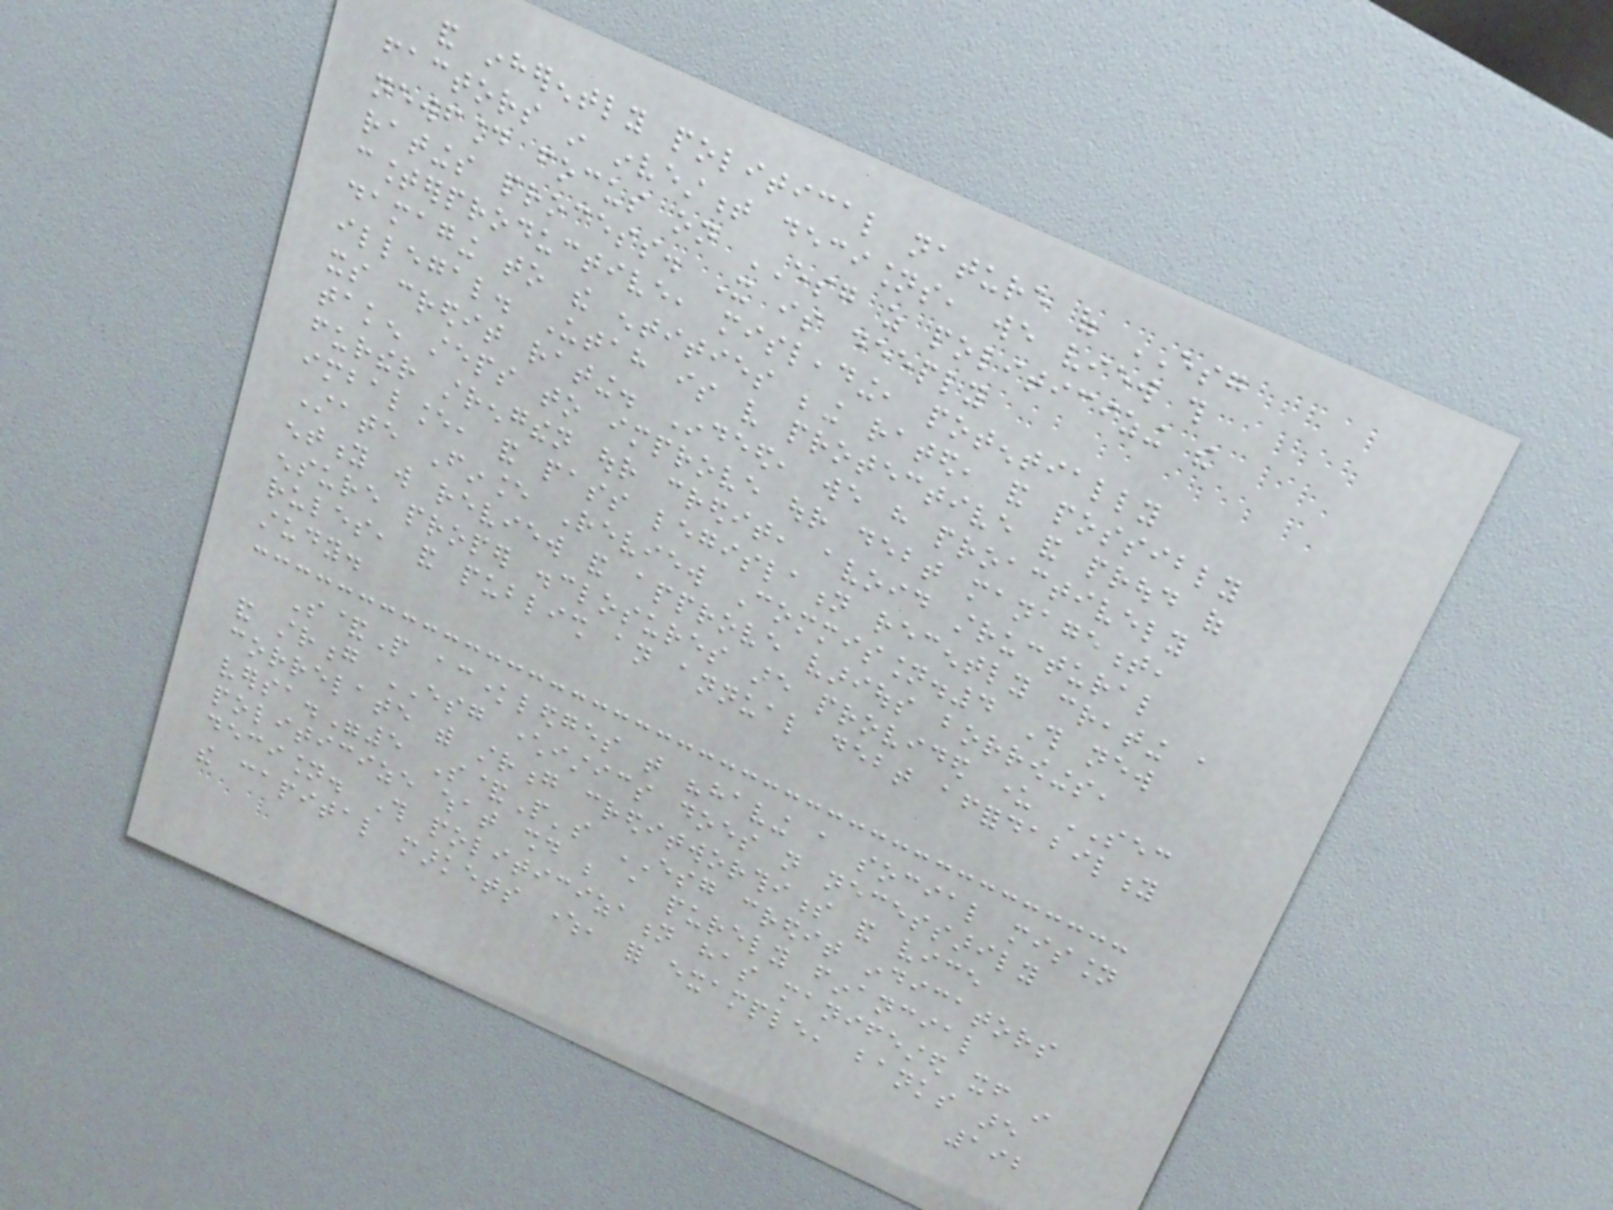and inherently political nature of ESG
factors in investment decisions, we view this
newfound focus on ESG as politicizing the
ratings process. It is deeply
counterproductive, misleading, potentially
damaging to the entities being rated, and possibly
illegal. Utah is very protective and proud of
its credit rating. Indeed, we have proactively
taken steps to improve our debt management,
further strengthen our credit, avoid structural
imbalance, and pass legislation recently creating a
State Finance Review Commission.4 This new
entity will review and approve various borrowings,
ensure proper disclosures are provided under SEC
rules, and publish an annual debt affordability
study.
S&P acknowledges that "having a social mission
and strong ESG characteristics does not necessarily
correlate with strong creditworthiness and vice
versa."5 S&P's ESG credit indicators
politicize what should be a purely financial
decision. This politicization has manifested itself in
the capital markets where, for example, banks are
192
